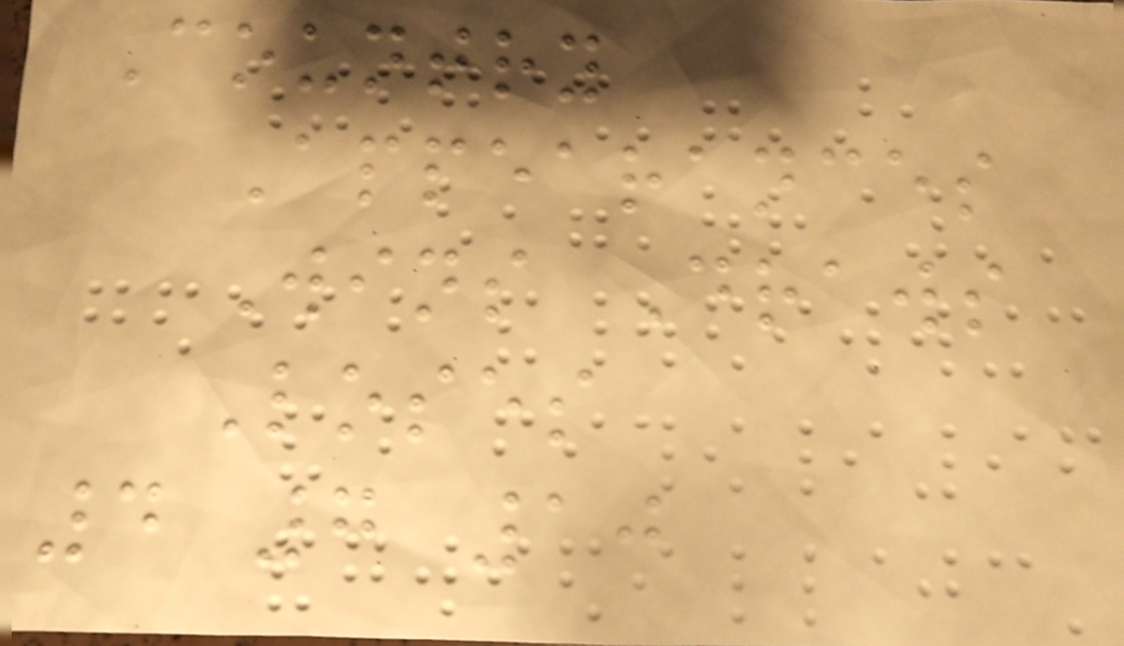Country
Appearances
Wins Draws
Loses
4 7 10
